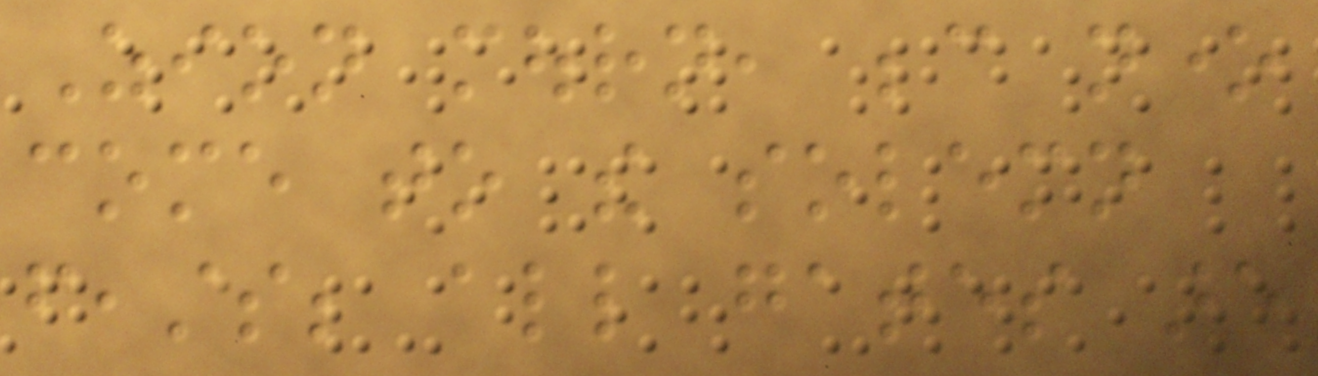Zion mourn, because none
come to the solemn
feasts; all gates are
